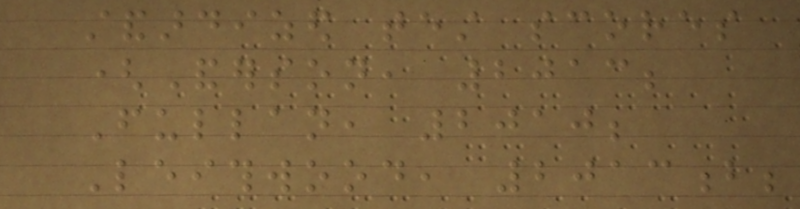standardized test scores
(Anderson, 2013;
Fullan, 2010;
Leithwood, 2013b;
